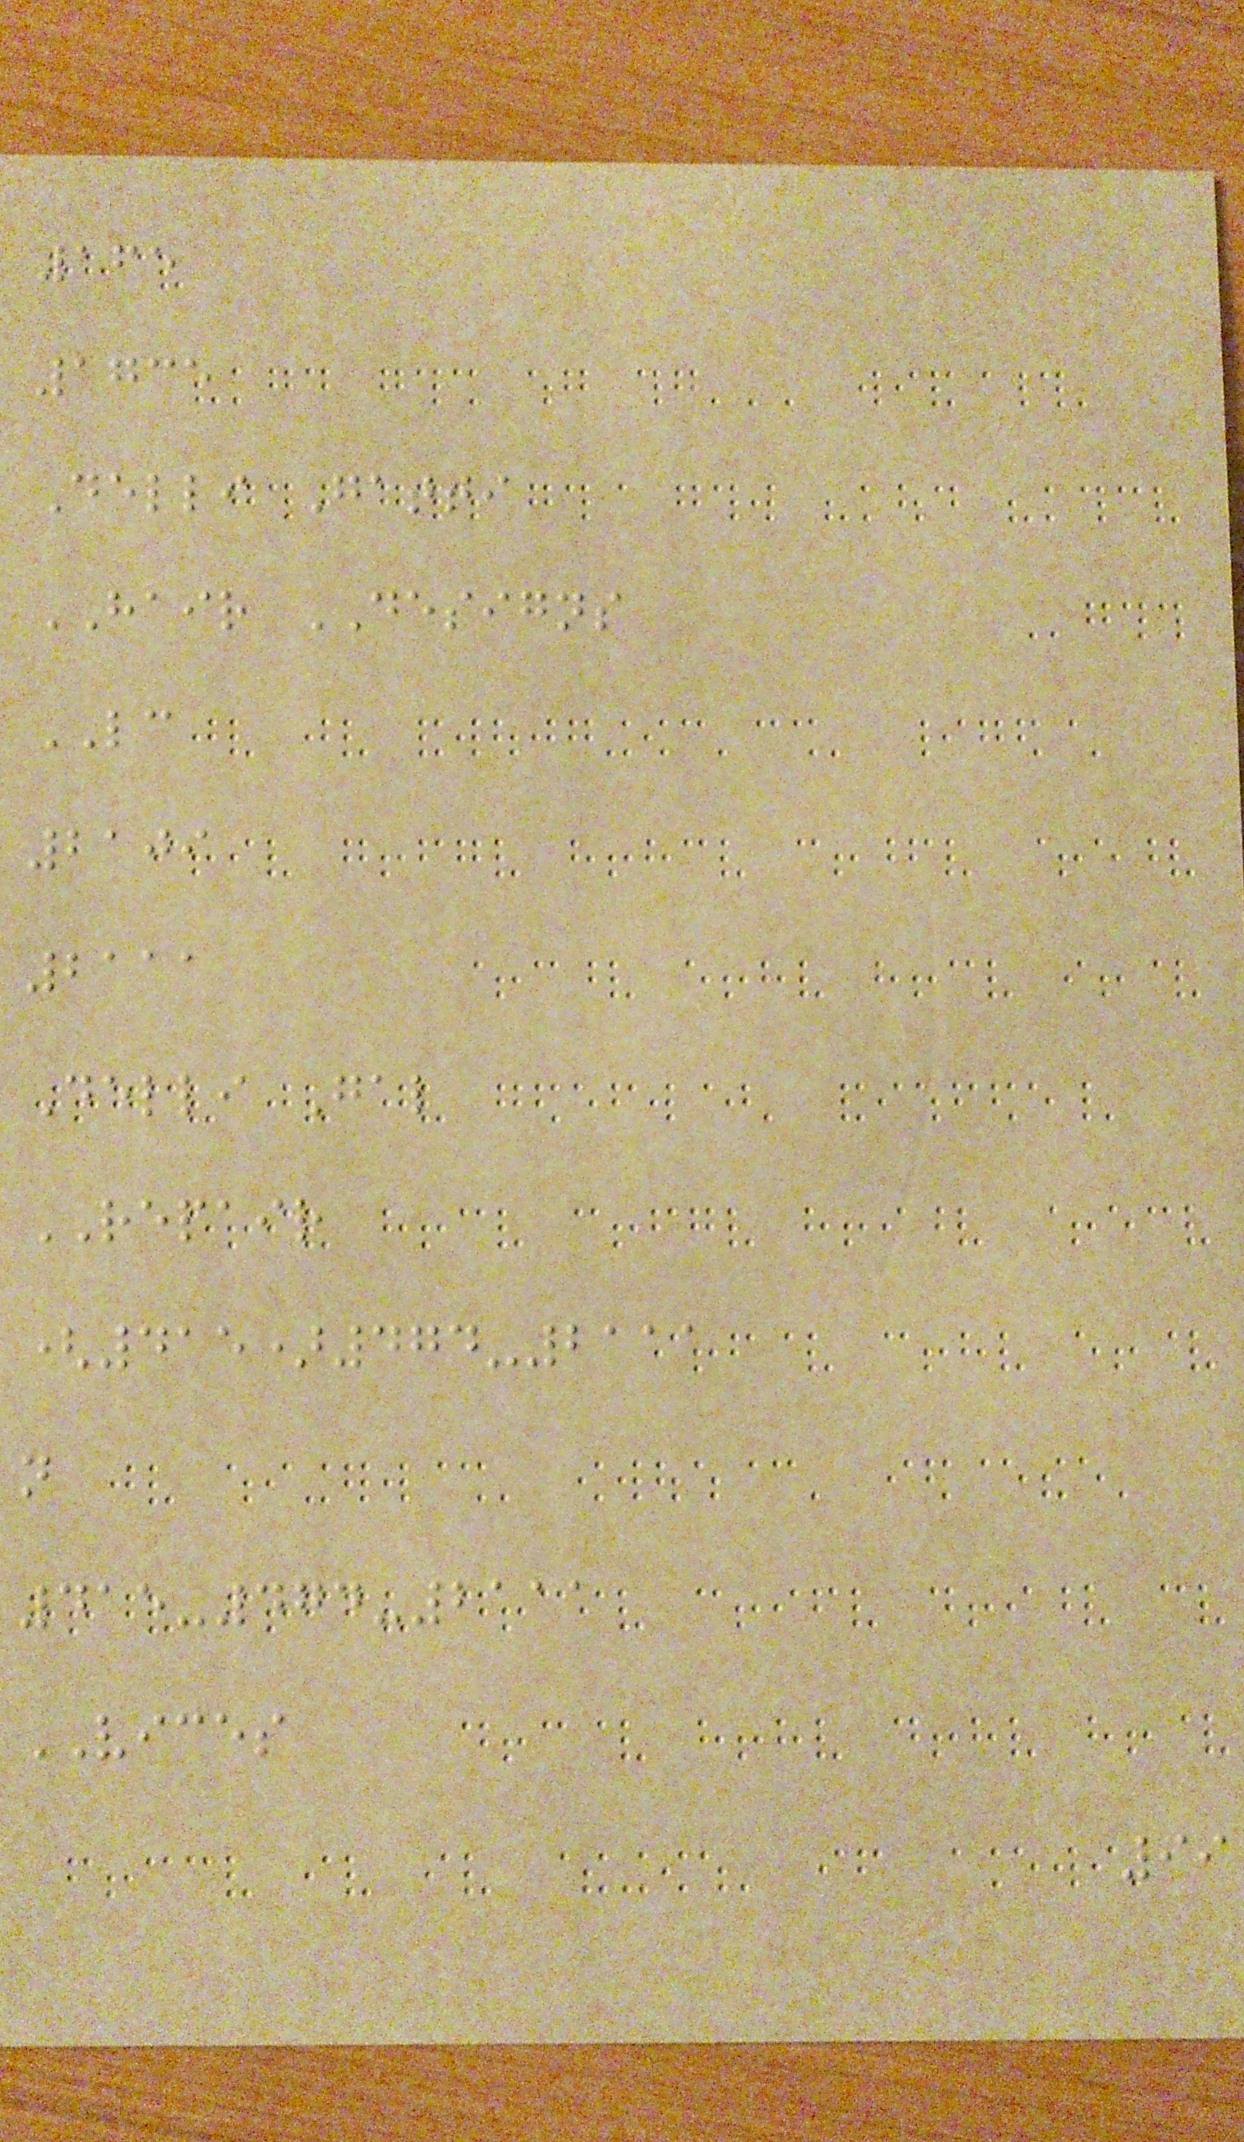165
1735
Delli Gatti
HAIR DESIGNS
LC
2109
2111
Delli Gal
REPAIR
(415)474-2111
n
415-474-2111
VICES
99
